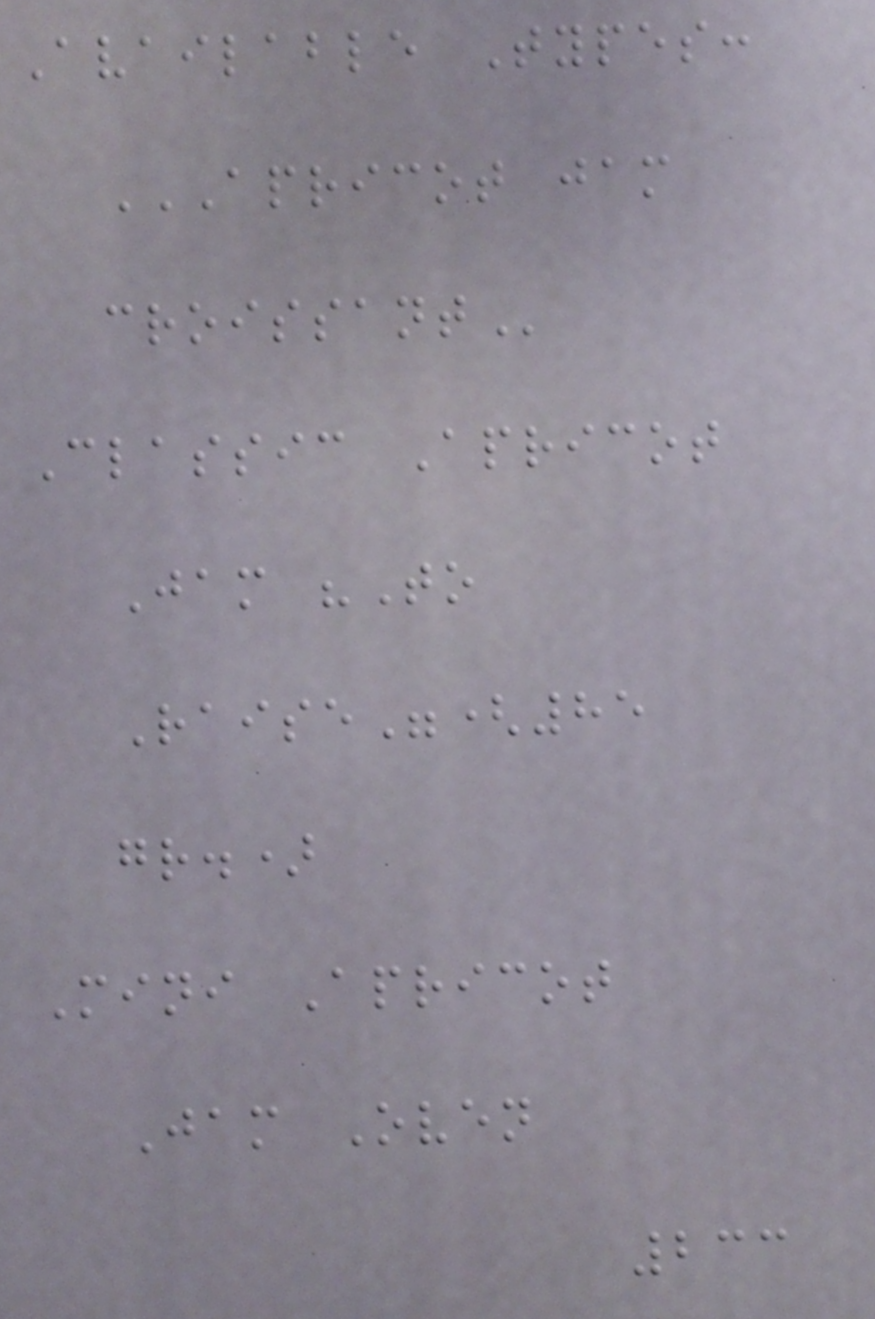Available Types:
APRICOT JAM
CROISSANT
Classic Apricot
Jam "To
Raise"(85
gr.)
Mini Apricot
Jam Oven
233
